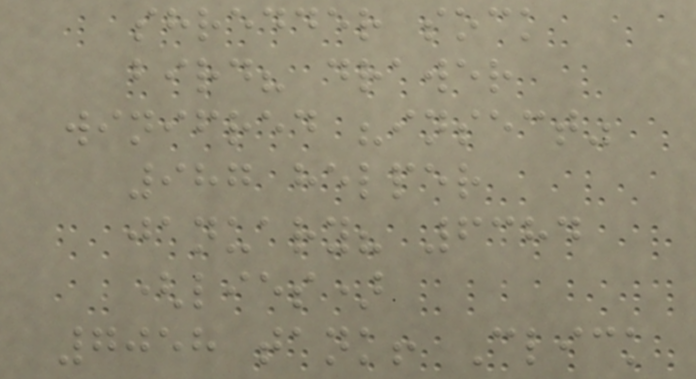shredder sock
bird? drawer
winifred "insect"
987 helper
january? 6384
(lies)
7058 tank! Click
